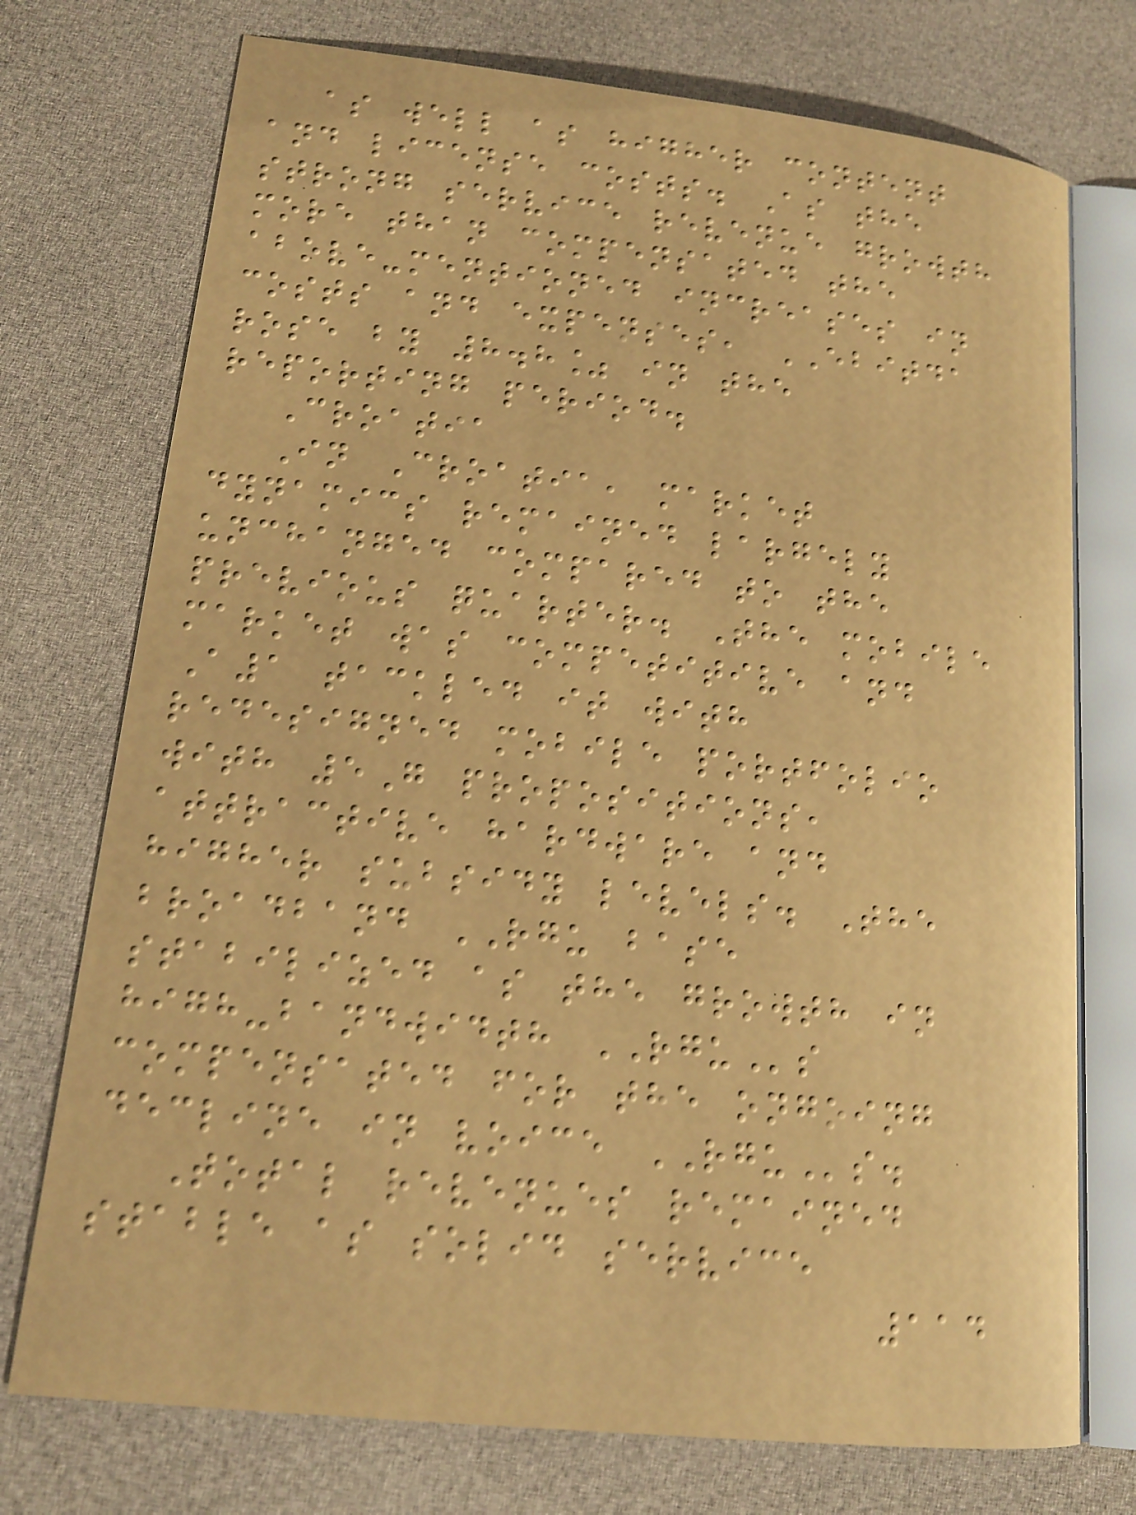as well as higher content
and license costs. As the
strong service revenue growth
more than compensated the
above-mentioned increases in
costs and expenses, EBITDA
rose by 8.8% in the
reporting period.
Croatia
In Croatia, market
dynamics remained largely
unchanged compared to the
previous quarter. The mobile
market was competitive and
A1 tackled it with
redesigned mobile portfolio
with 5G propositions,
attractive hardware and
higher subsidy levels. The
broadband RGU base
stabilized as the growth in
high-bandwidth RGUs
compensated for the ongoing
decline in voice RGUs.
Total revenues remained
stable as solid service
114
